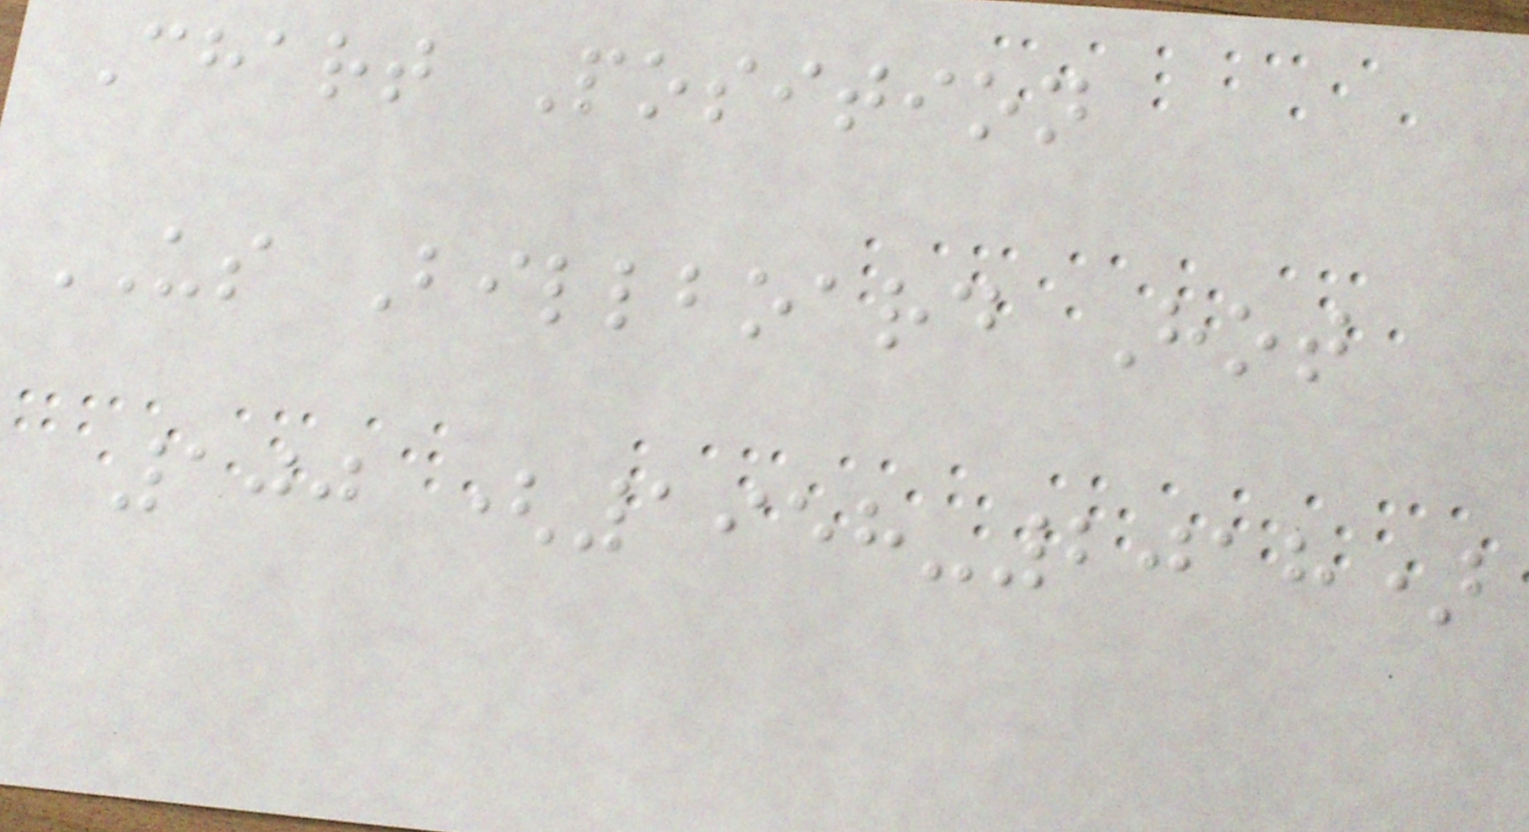Chart Position
US Billboard Hot
100 (1958-2018)
